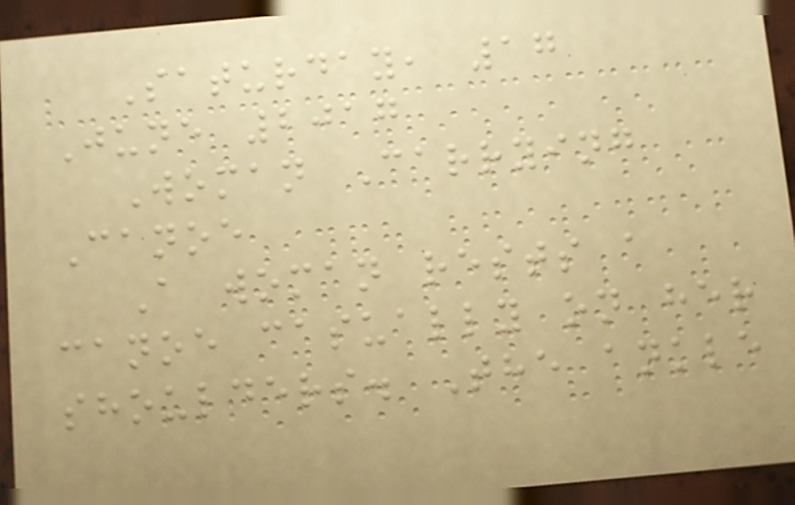Saturday, 17
June 2017
Woman Carrying
Canoe
A woman rests a
canoe casually on her
shoulders. The ankle
